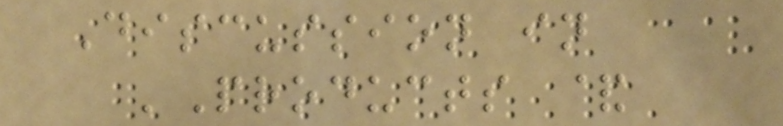Discussion in
'Products &
